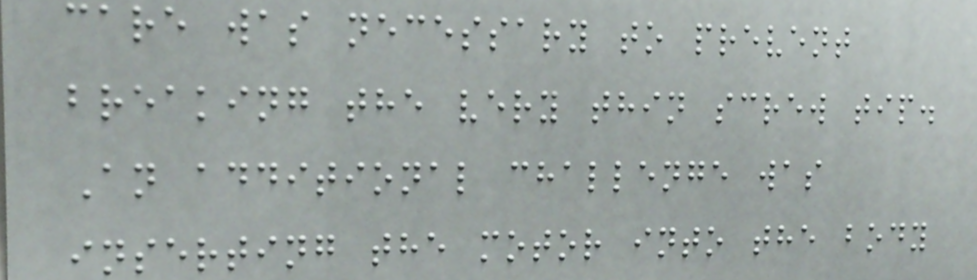care was necessary to prevent
breaking the very thin screw tip.
An additional challenge was
inserting the motor into the body
